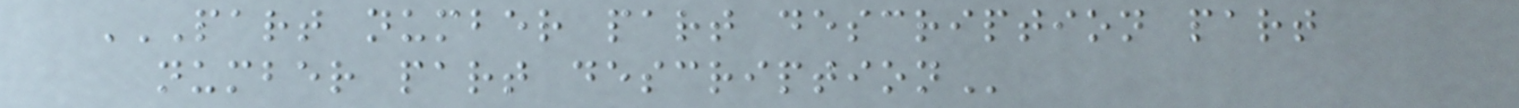PART NUMBER PART DESCRIPTION PART
NUMBER PART DESCRIPTION
